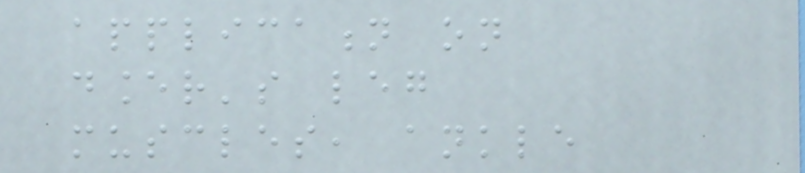application on
dancer's leg
muscles, ankle
